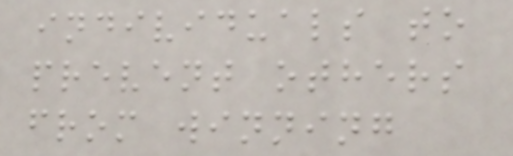individuals to
prevent others
from winning
